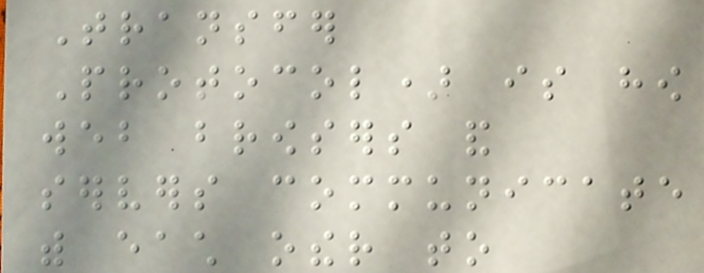Transfer
Protocol) is how
web browsers and
servers communicate
with each other to
